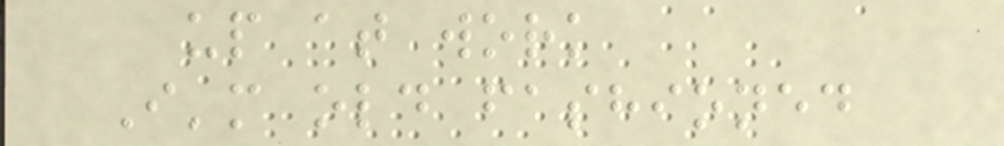up at work
I'm old fashioned
